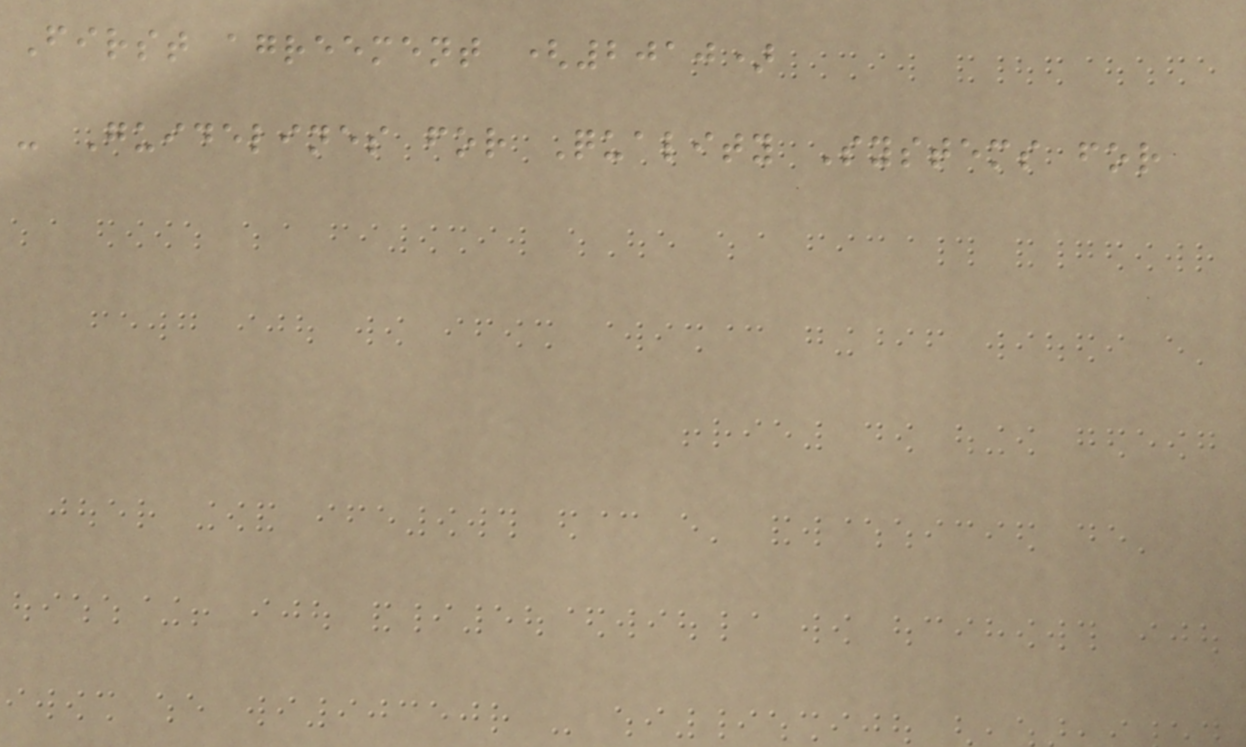First agreement (2010)
- Guidelines for Quality Systems for
